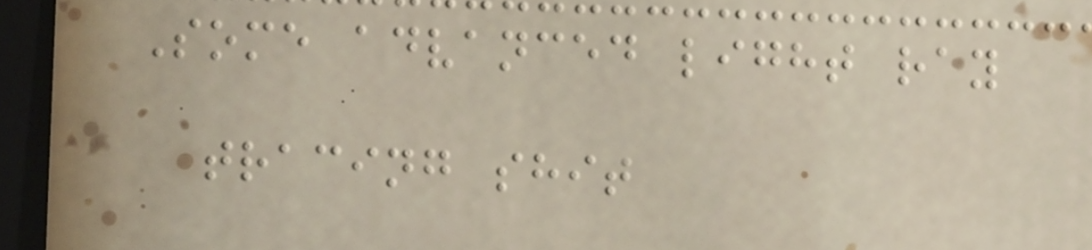Some advanced light ray
tracing shit
